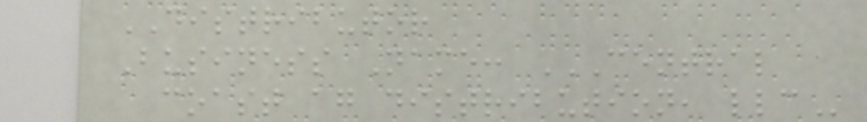DISTRIBUTOR
Business Name: CENTRAL
COAST AG DISTRIBUTION, LLC
